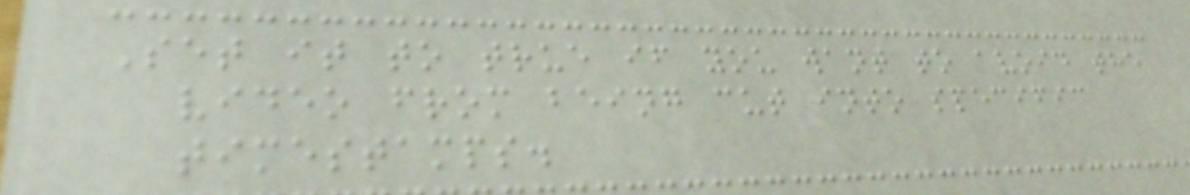Set it to true if you want to avoid the
video from being cut into specific
timestamps.
